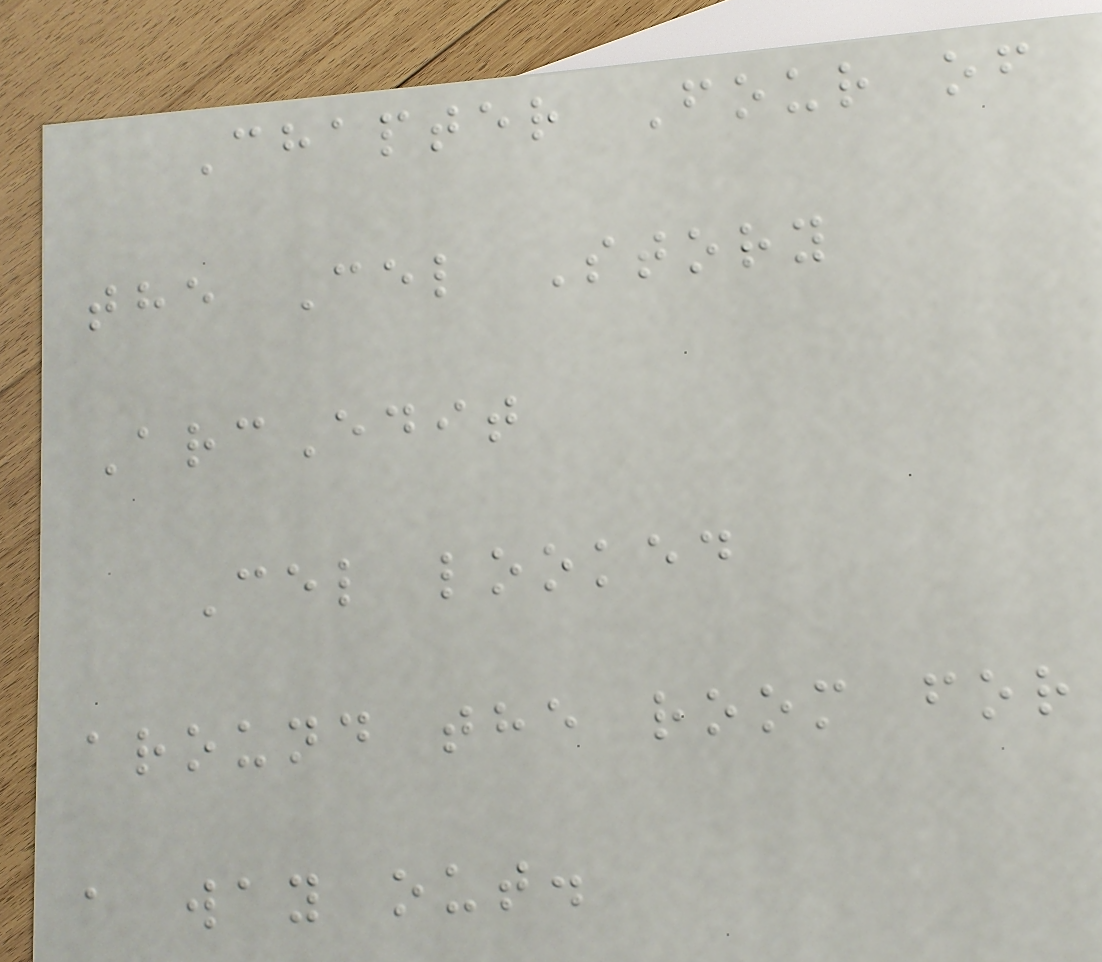Chapter Four of
the Cel Story
ArcEdit
Cel looked
around the room for
a way out.
